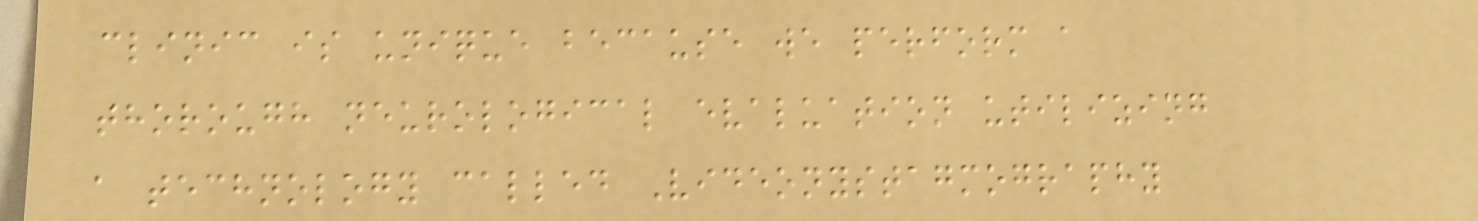clinic is unique because we perform a
thorough neurological evaluation utilizing
a technology called Videonystagmography
